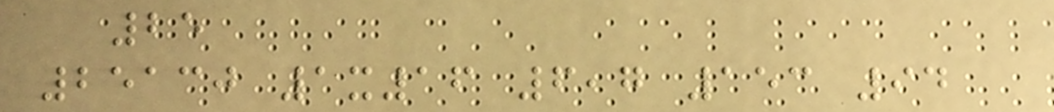25
25130 1x16 6,7 153 94
